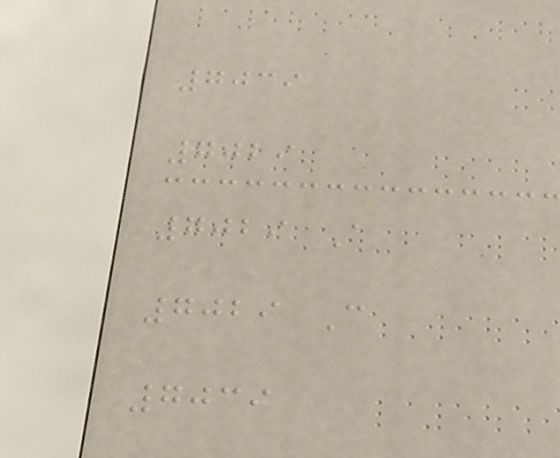7039
7029
7029 A
7029 C
7039
